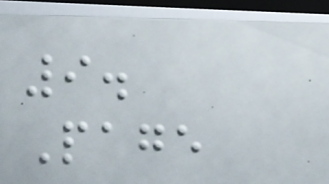9.
Page
